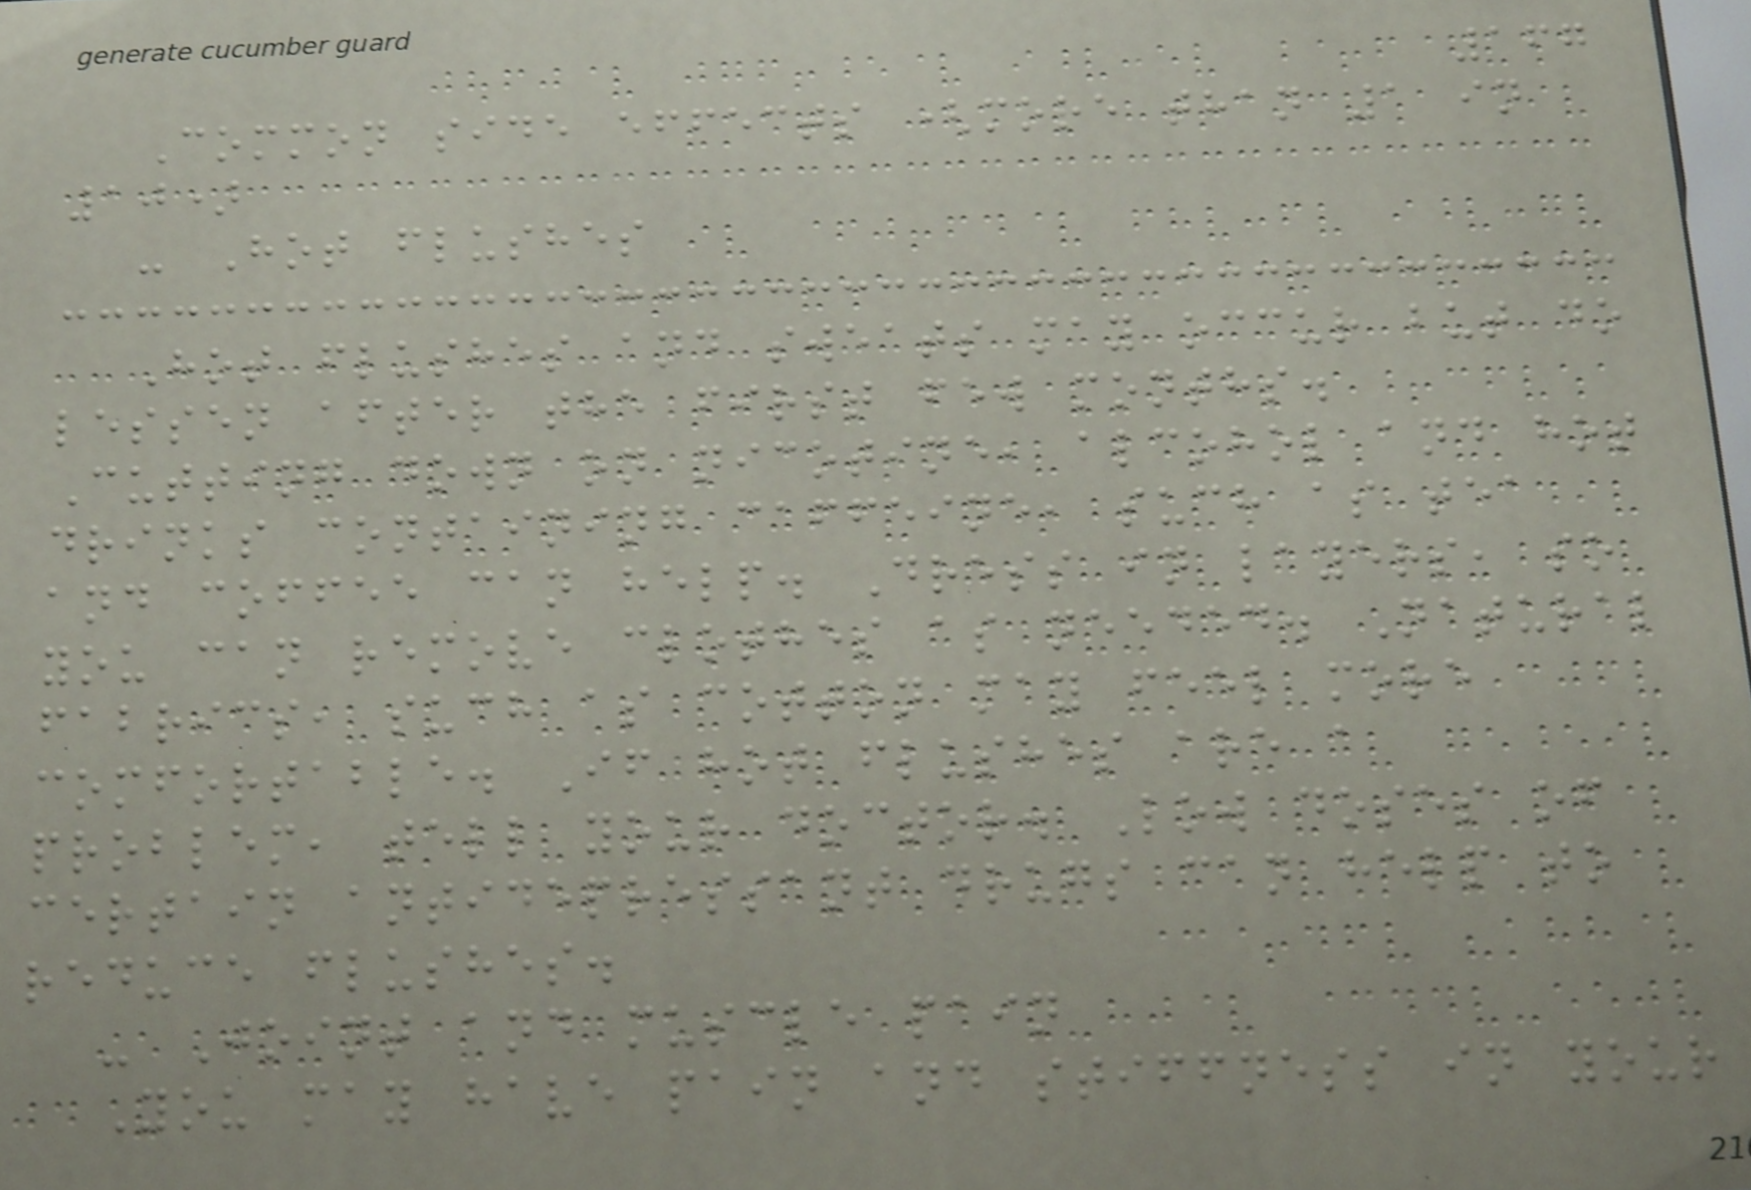167
Common side effects (more than 1 in
10)
- Hot flushes
Hot flushes and sweats may occur but do
lessen after the first few months.
Cutting down on nicotine, alcohol and hot
drinks containing caffeine, such as tea
and coffee can help. Dress in layers, so
you can remove clothes as needed. Natural
fabrics, such as cotton may feel more
comfortable. If hot flushes are a
problem, tell your doctor. Low doses of
certain antidepressant drugs can help to
reduce flushes.
- Joint and muscle pain
You may have pain and stiffness in your
